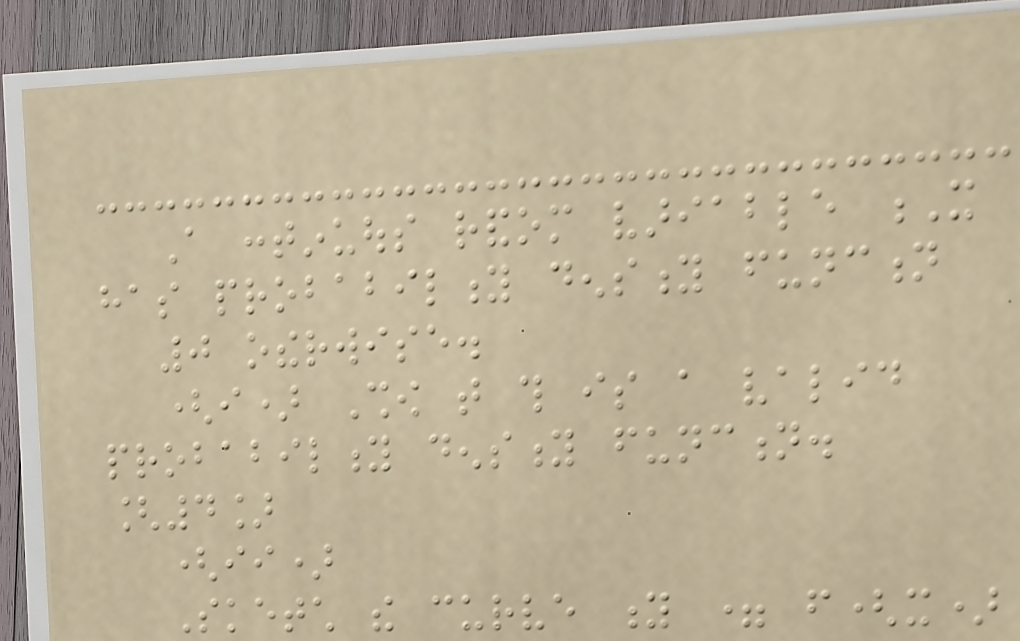A continuous random variable X
has probability density function
0 otherwise.
(i) Show that this is a valid
probability density function.
[4]
(ii)
Sketch the curve y = f(x)
